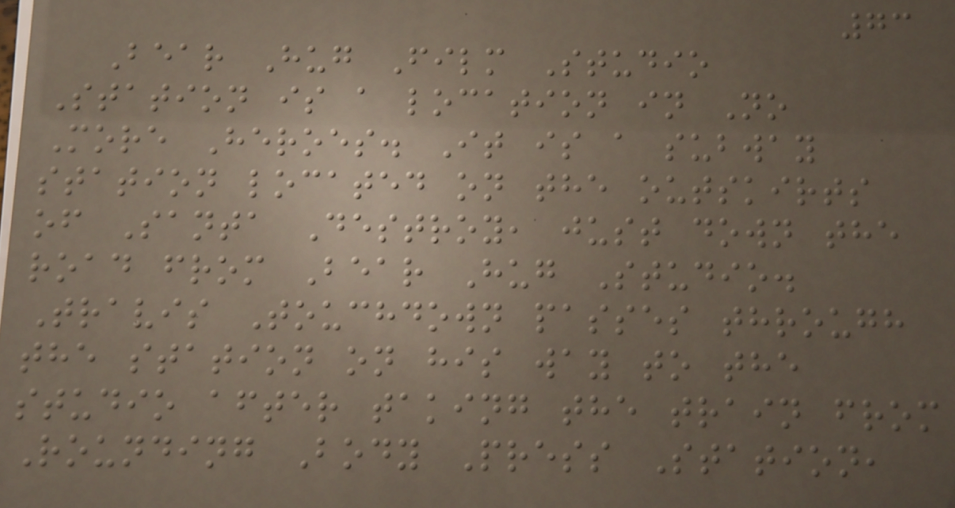73
Bear Hug Film Studio
Station is a location in No
More Heroes. It is a subway
station located on the outskirts
of Santa Destroy, just down the
road from Bear Hug Studio.
Travis Touchdown passes through
the station on his way to the
studio after taking the train from
Rounding Body Press Station,
